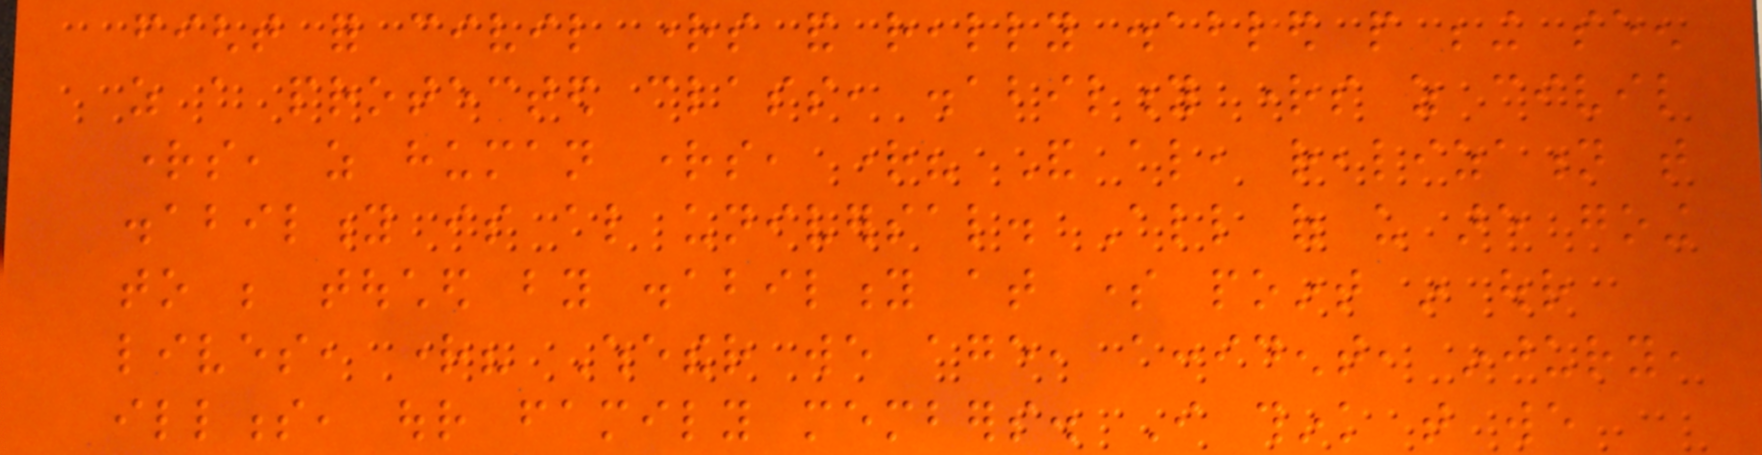fight for civil rights and really disabled people being seen
as a protected class, disability rights as civil
rights, as human rights, right? And also, realization that
disability is also universal. All of us are going
to be touched by disability at some point in our
lives, right? Whether we age, accident, injury,
illness, our family members. I think that we
